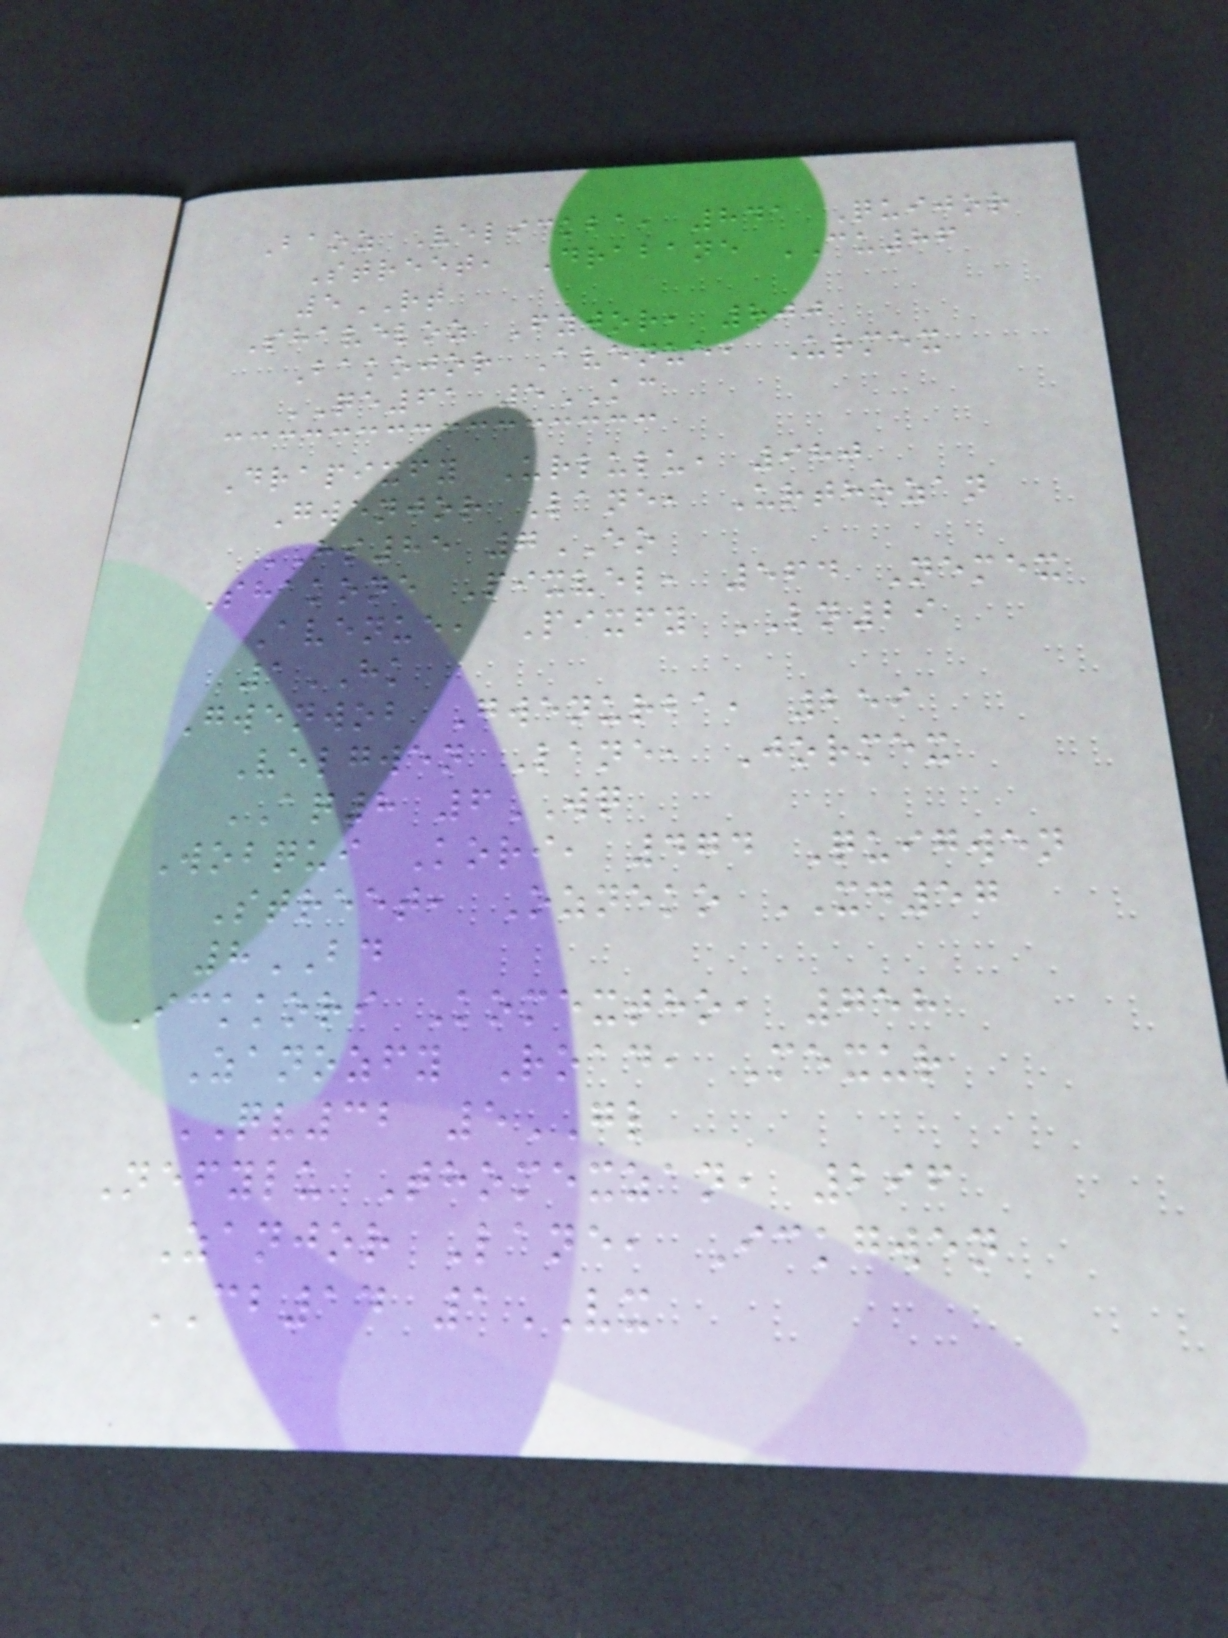Baoz Velickba, 841 Quijor
Street, Drabane CU86
5RT
Shaveloz Fyjor, 800
Bakojor Avenue, Urmex
QE61 5KC
Drapixfy Urlulu, 980
Gwenjor Lane, Urthozan
HS85 7EO
Shakone Pixvel, 564 Nemex
Avenue, Pixfy LN29
1HK
Gwenwob Gwenurba, 259
Velgwen Lane, Jormex
AQ8 6WQ
Wobqui Kori, 474 Quigwen
Street, Ozneko XD57
8BD
Ickkori Komextho, 758
Zanozfy Road, Mexur
QV32 5GL
Nefylu Thomexzan, 296
Zanjor Lane, Ickgwen
CB14 1VX
